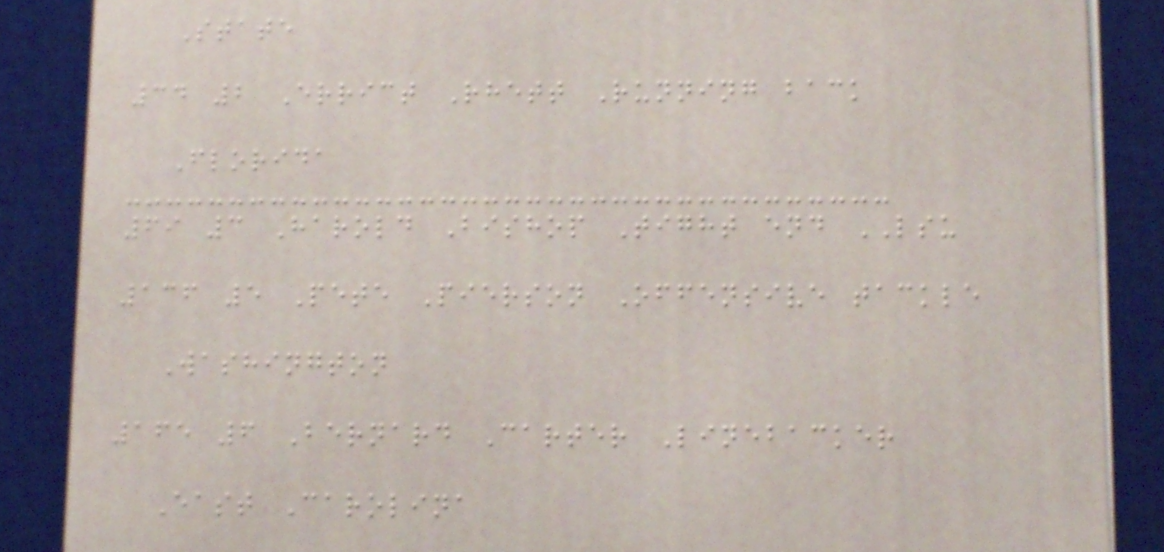State
34 2 Errict Rhett Running back
Florida
69 3 Harold Bishop Tight end LSU
136 5 Pete Pierson Offensive tackle
Washington
165 6 Bernard Carter Linebacker
East Carolina
